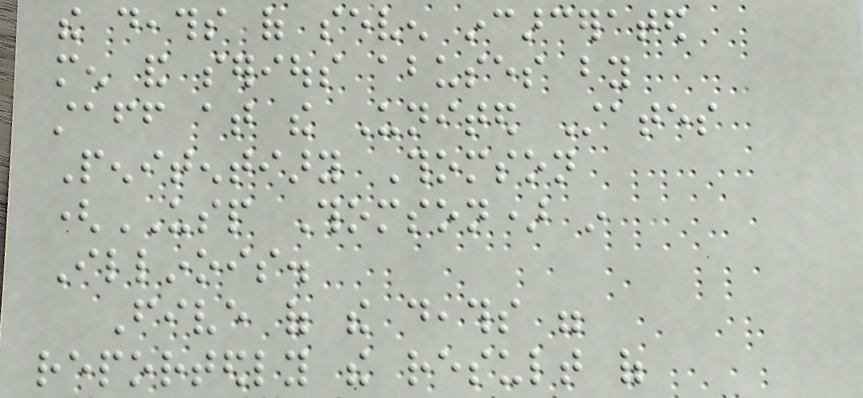the deaths of seven incarcerated
men and serious abuses by
staff at the United States
Penitentiary Thomson
(USP Thomson) in
Illinois.
Five of the deaths were
reportedly the result of
